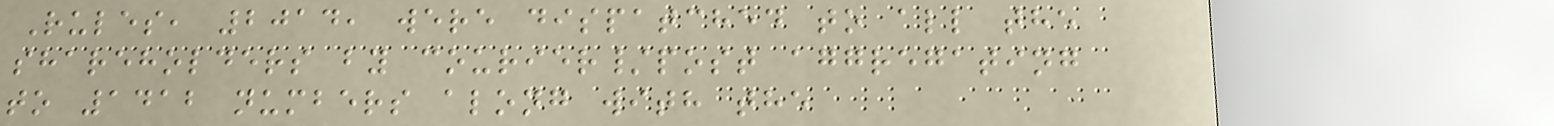Rules, 2014, were dispatched to all the
shareholders by courier/post aggregating
to 1412 numbers along with the
